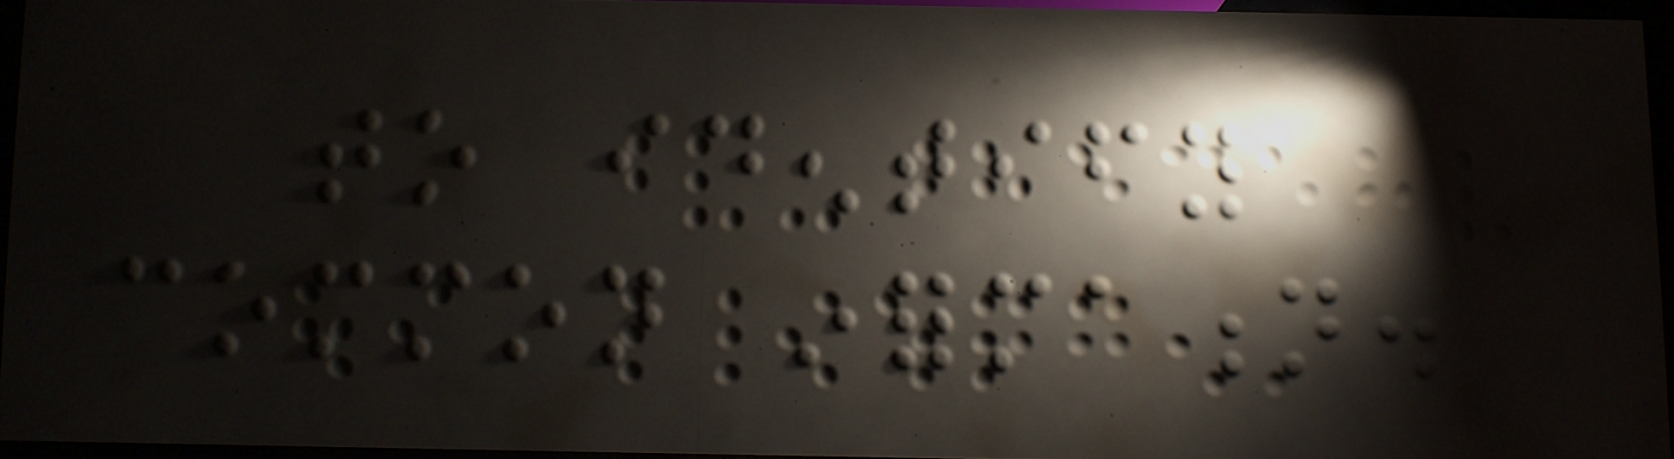to identify
common information.
